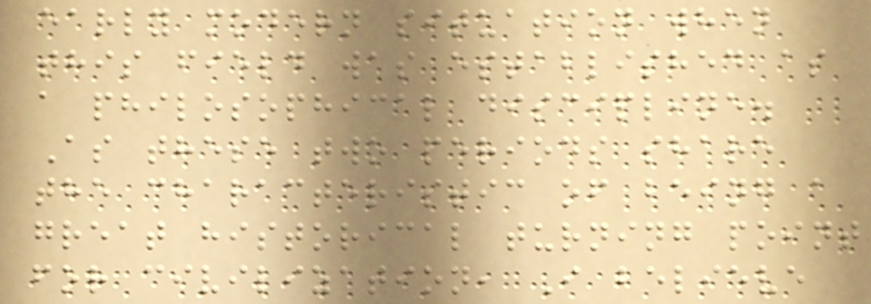early modern situation when
this field was established as
a philosophical discipline.
As these two periods share
the characteristic of being a
great historical turning point
for civilization, I believe
